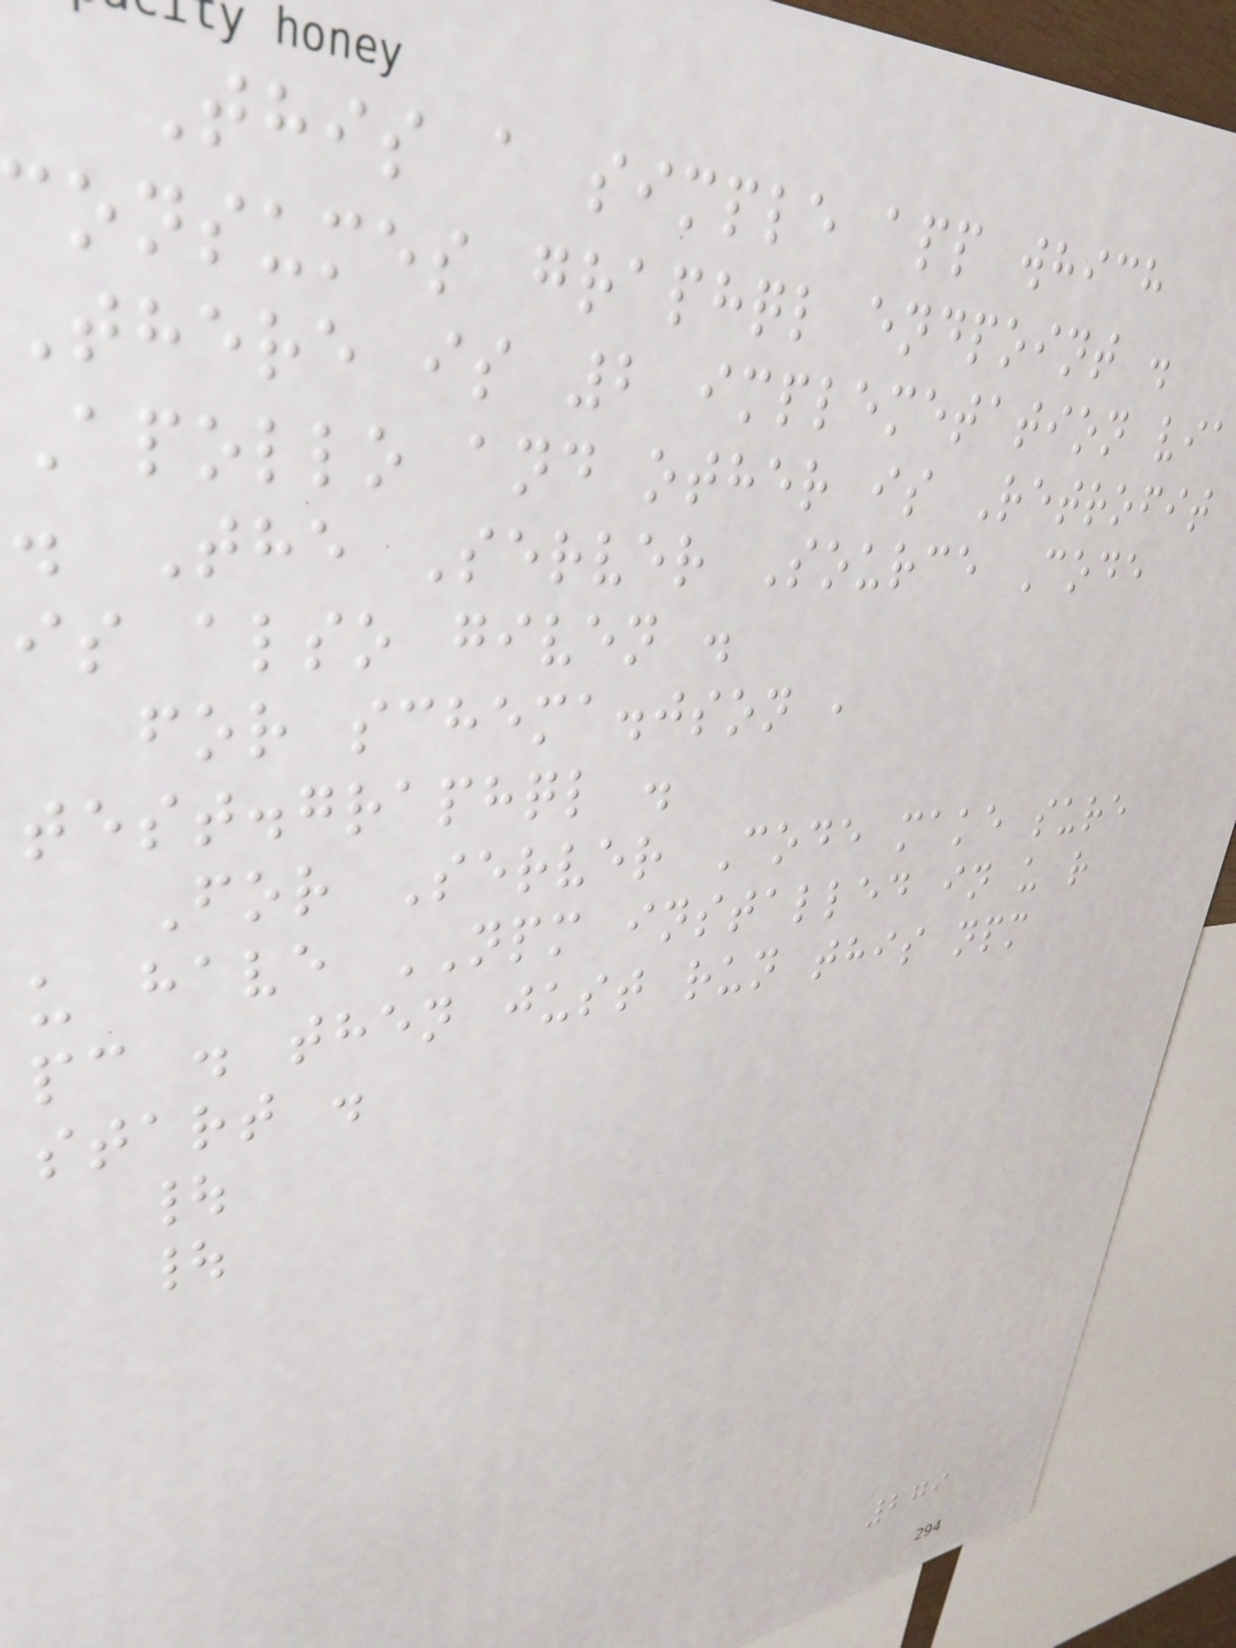This a simple app which
onsumes graphql endpoint .
There is 2 implemetation via
Apollo and other is Retrofit
. The Server Source Code
is also given .
for schema.json ,
test.graphql .
For Server Code make sure
u have NPM installed in u r
pc . then just run this npm
start .
|
|
279
